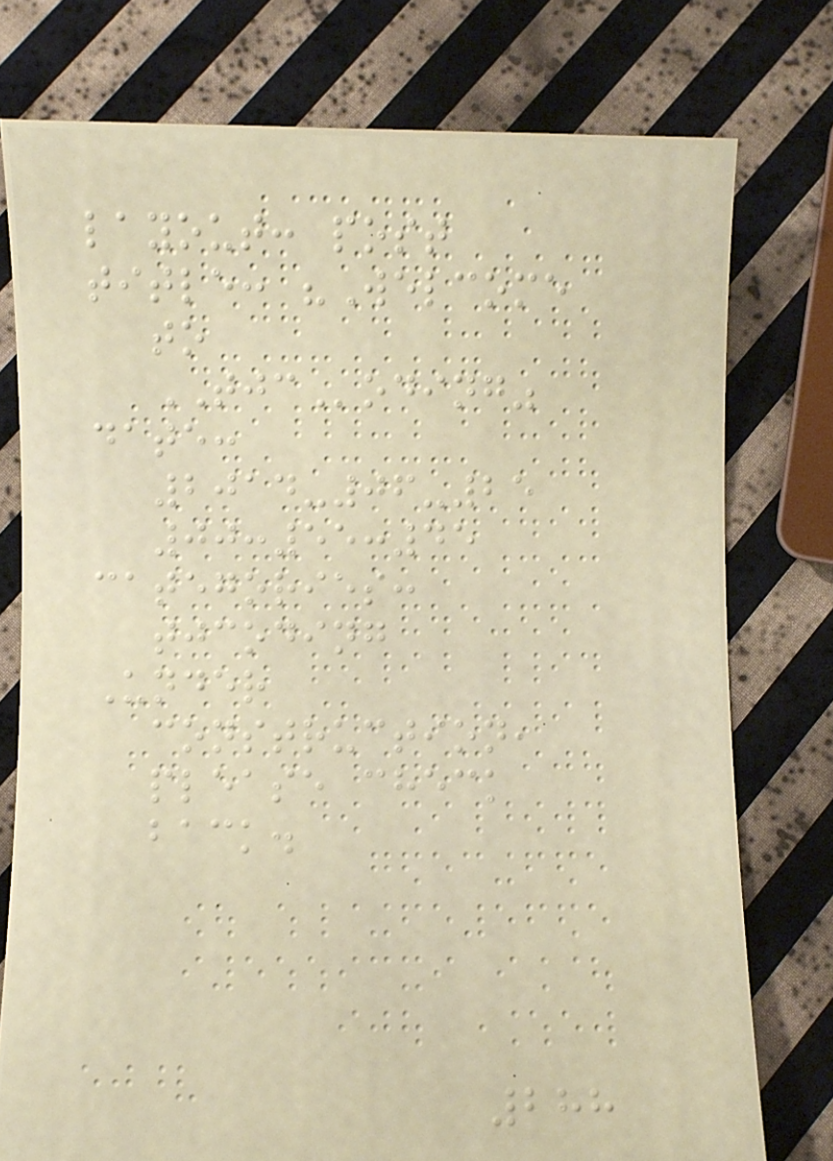layout: post
title: "Welcome
to
TJCoding"
date:
2014-06-25
00:55:45
categories:
tjcoding
Under
construction,
please check
back.
288
